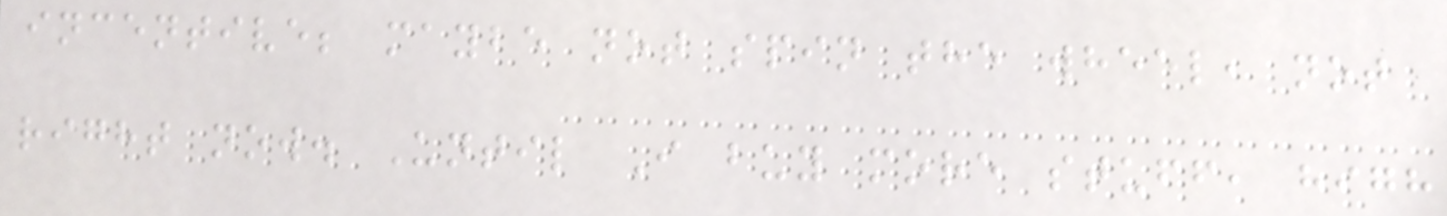incentive; maybe not spin the wheel, not
right now. Until I buy more stuff, high
